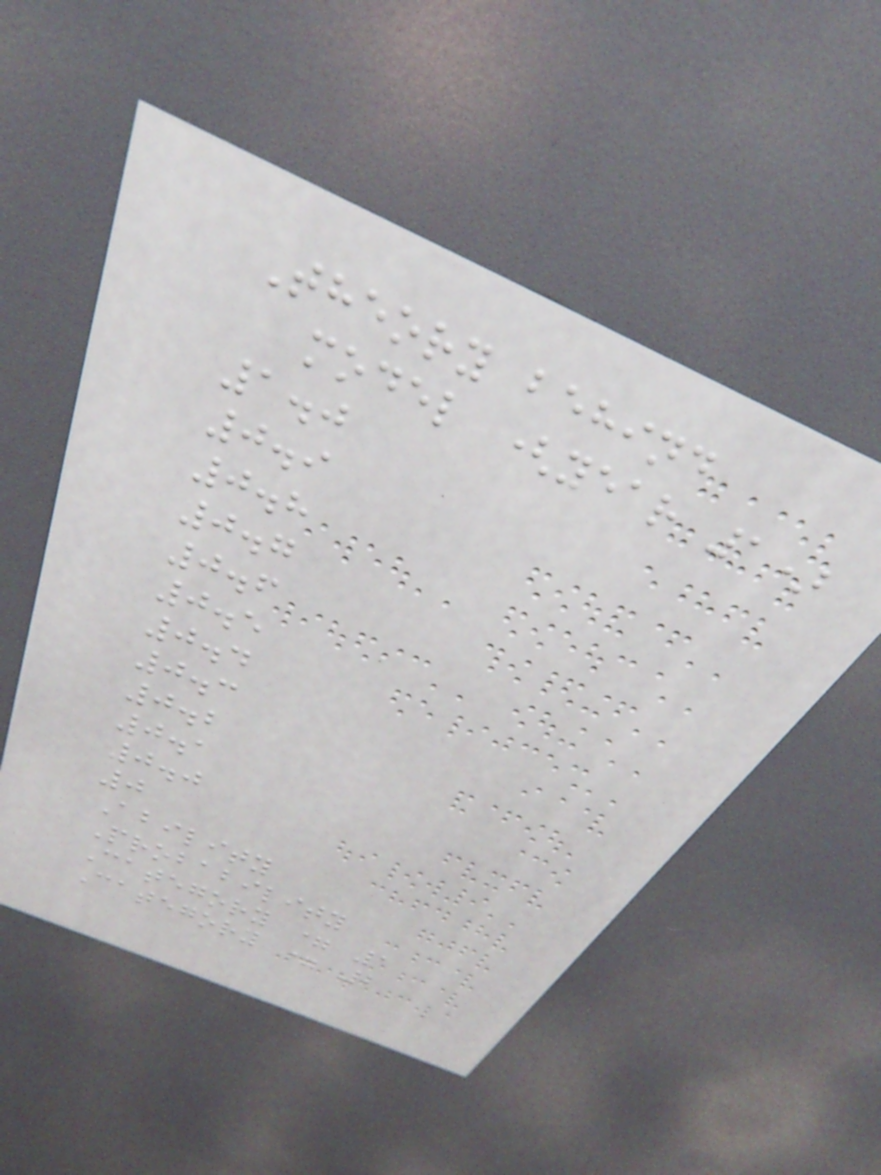Theory behind
model (year 1)
1.0
0.9
0.8
0.7
0.6
0.5
0.4
0.3
0.2
0.1
0.0
0
Ability
Probability
Category = 1
Category = 2
